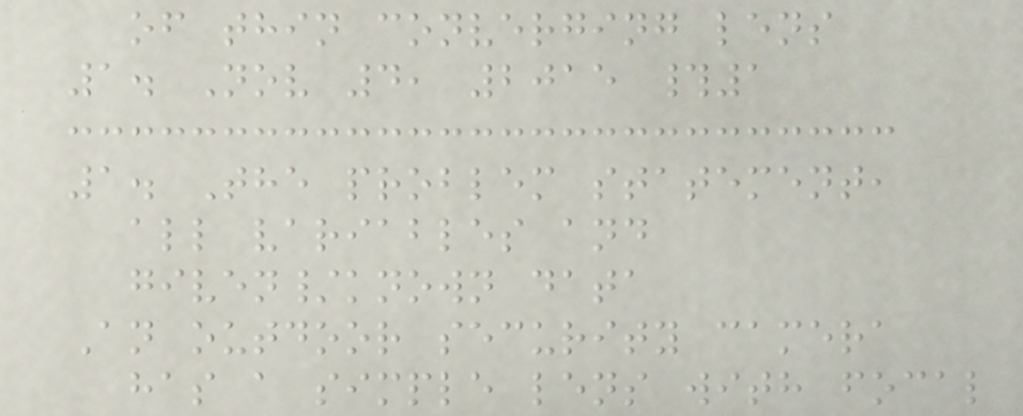of thin converging lens
1. Nov 4, 2015 #1
1. The problem statement,
all variables and
given/known data
An outdoor security camera
has a simple lens with focal
